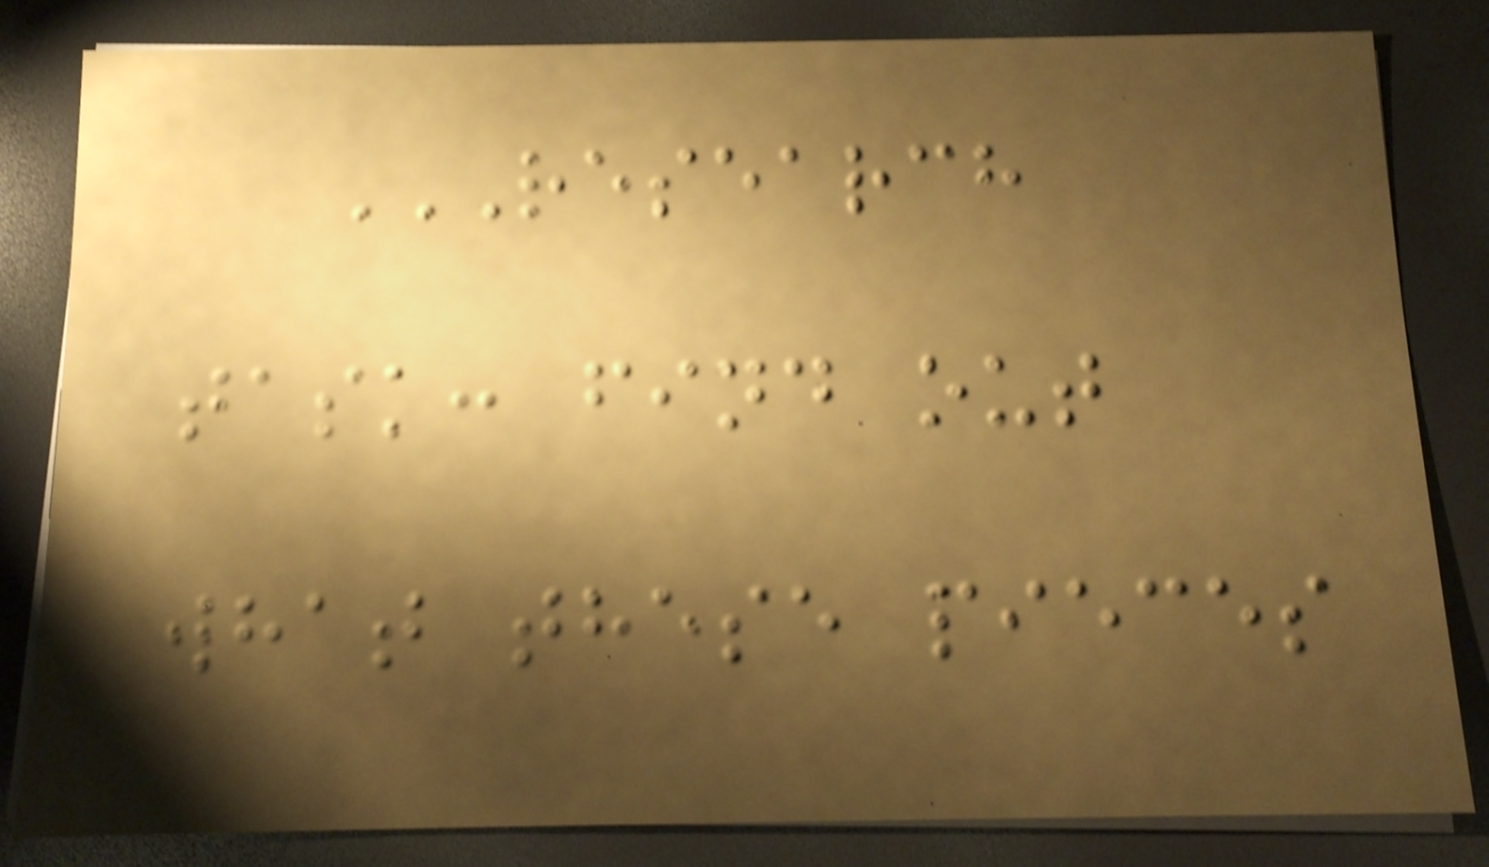RESEARCH
TASK: FIND OUT
WHAT THESE PIECES
